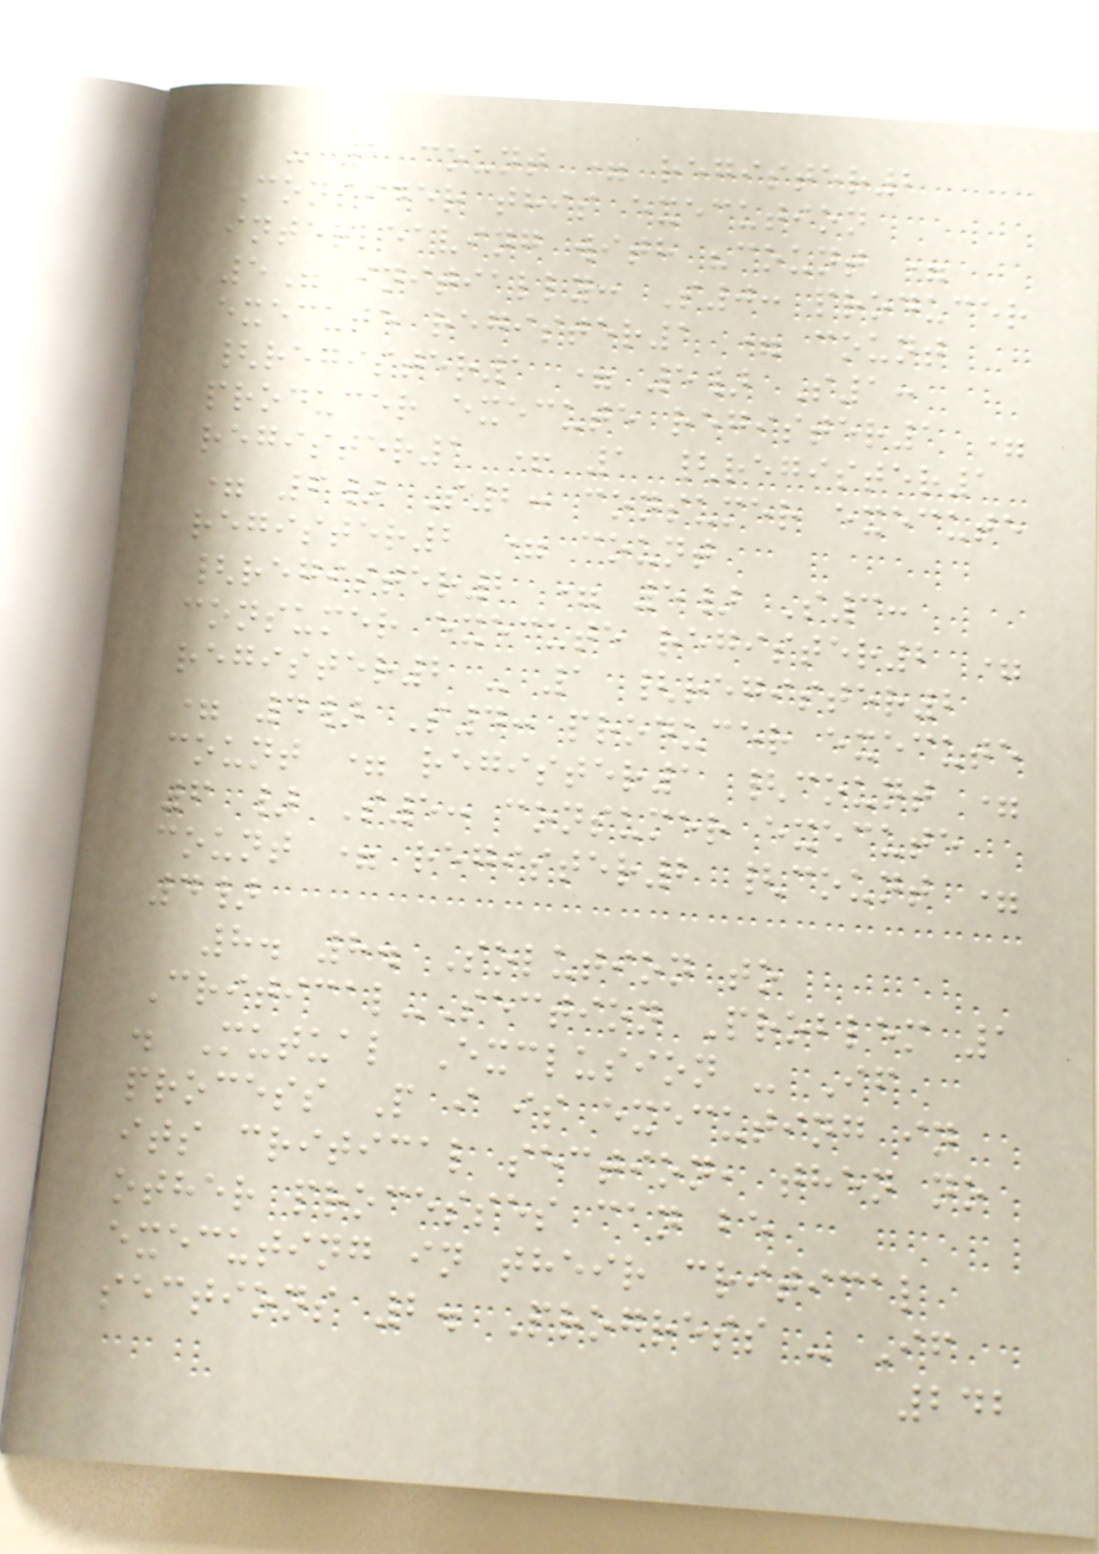- 1 count = register2
Consider this execution
interleaving with "count =
5" initially: S0: producer
execute register1 = count
{register1 = 5} S1:
producer execute register1 =
register1 + 1 {register1
= 6} S2: consumer execute
register2 = count
{register2 = 5} S3:
consumer execute register2 =
register2 - 1 {register2
= 4} S4: producer execute
count = register1 {count =
6 } S5: consumer execute
count = register2 {count =
4}
8. 8. Solution to
Critical-Section Problem 1
. Mutual Exclusion - If
process P i is executing in
its critical section, then no
other processes can be
executing in their critical
sections 2. Progress - If
242
